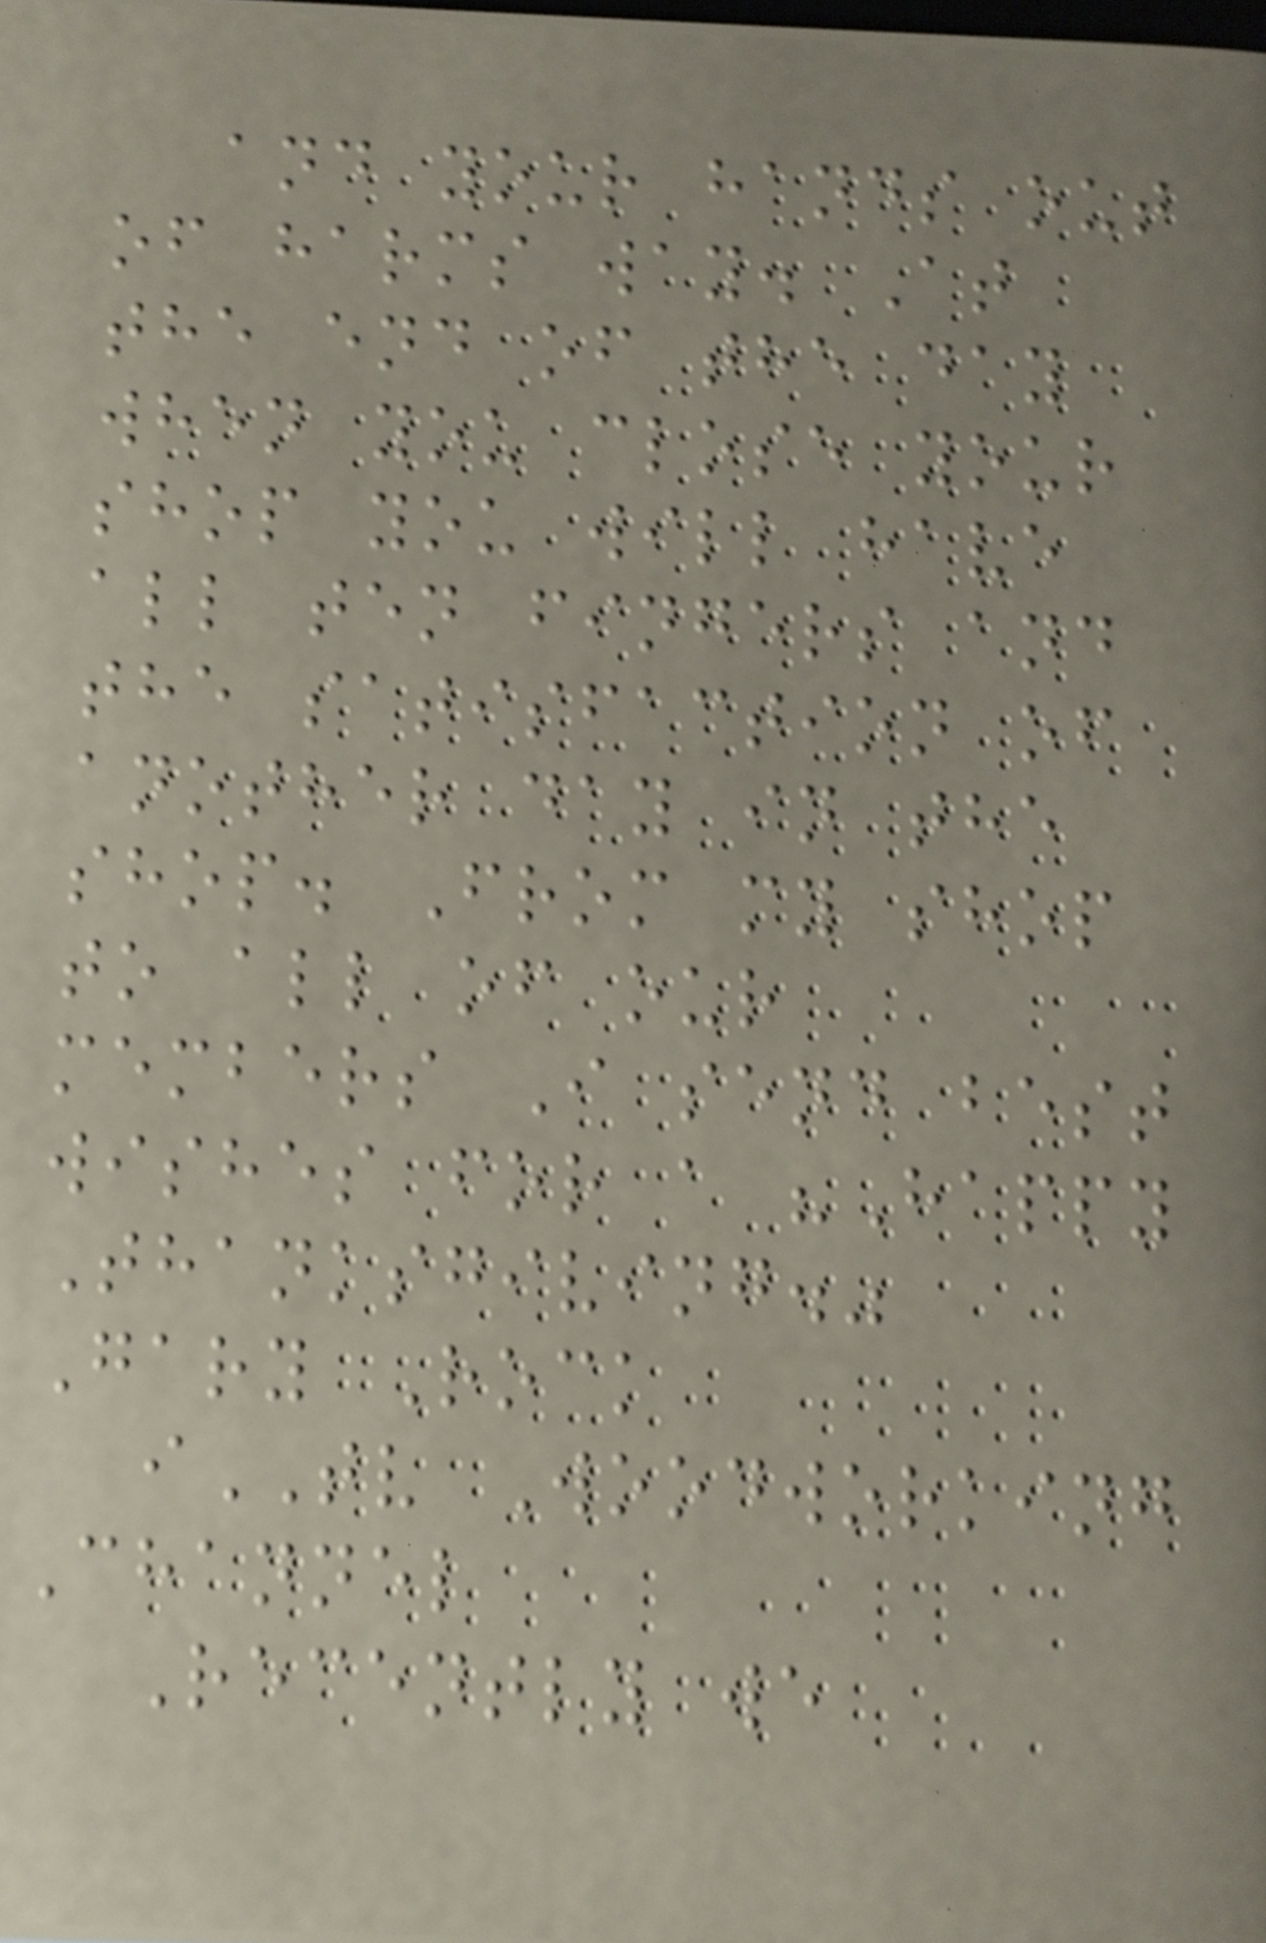and your hands out
of harms way. At
the end of the day
when you close your
shop you will have
all ten fingers and
the satisfaction of
another day in the
shop. From my shop
to all of our
members I send best
wishes for a "Happy
Thanksgiving."
Gary Rock
iTV Woodworking
Channel
Recently we
